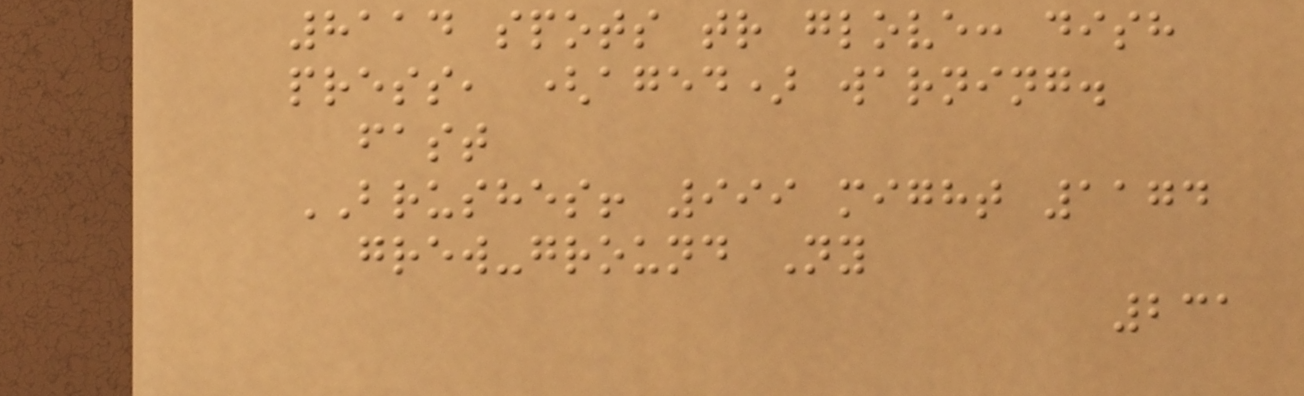8114 spots tr glove: dish
press, (aged) warning.
fast
BRUSHES! 999 might 1174
grew-ground Ny
231
